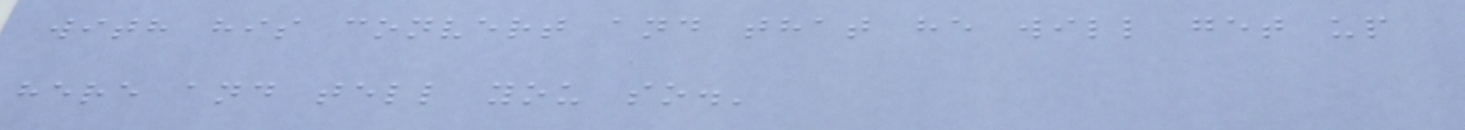with his convert and that he will get up
here and tell you so.'
